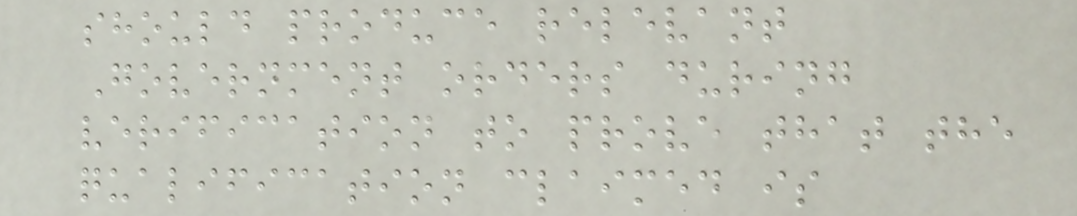should produce relevant
Government orders during
verification to prove that the
qualification claimed is
